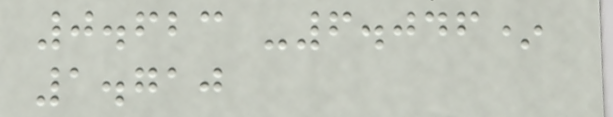0.623 -6.046*
1.710
